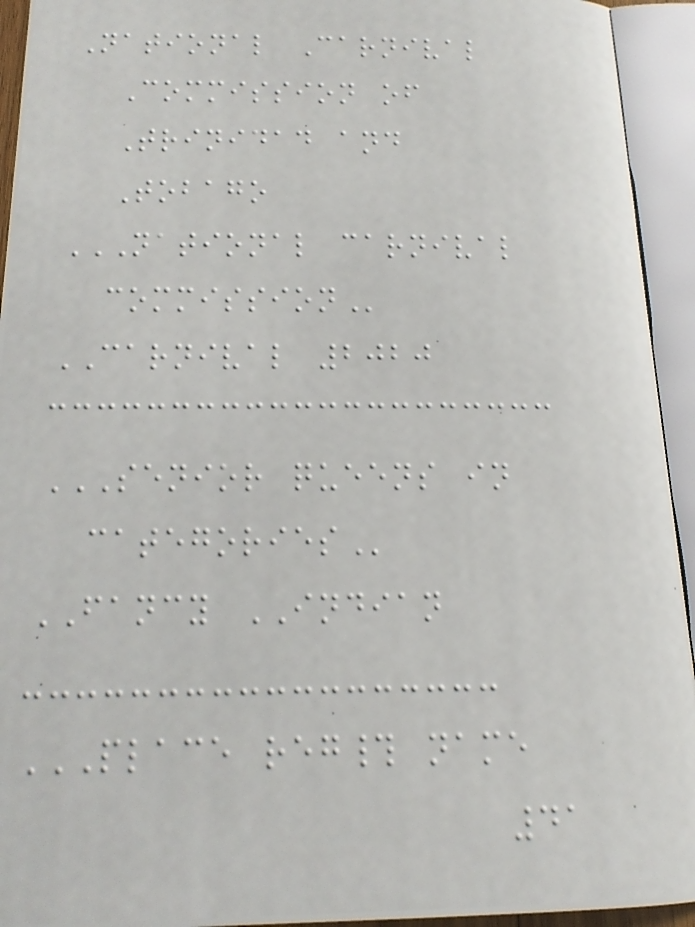National Carnival
Commission of
Trinidad and
Tobago
NATIONAL CARNIVAL
COMMISSION
CARNIVAL 2020
SENIOR QUEENS IN
CATEGORIES
FANCY INDIAN
PLACE REG# NAME
41
